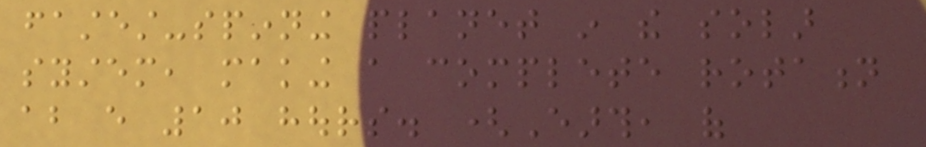fastest-spinning planet in the solar
system, making a complete rotation
about every 10 hours. (Earth, of
